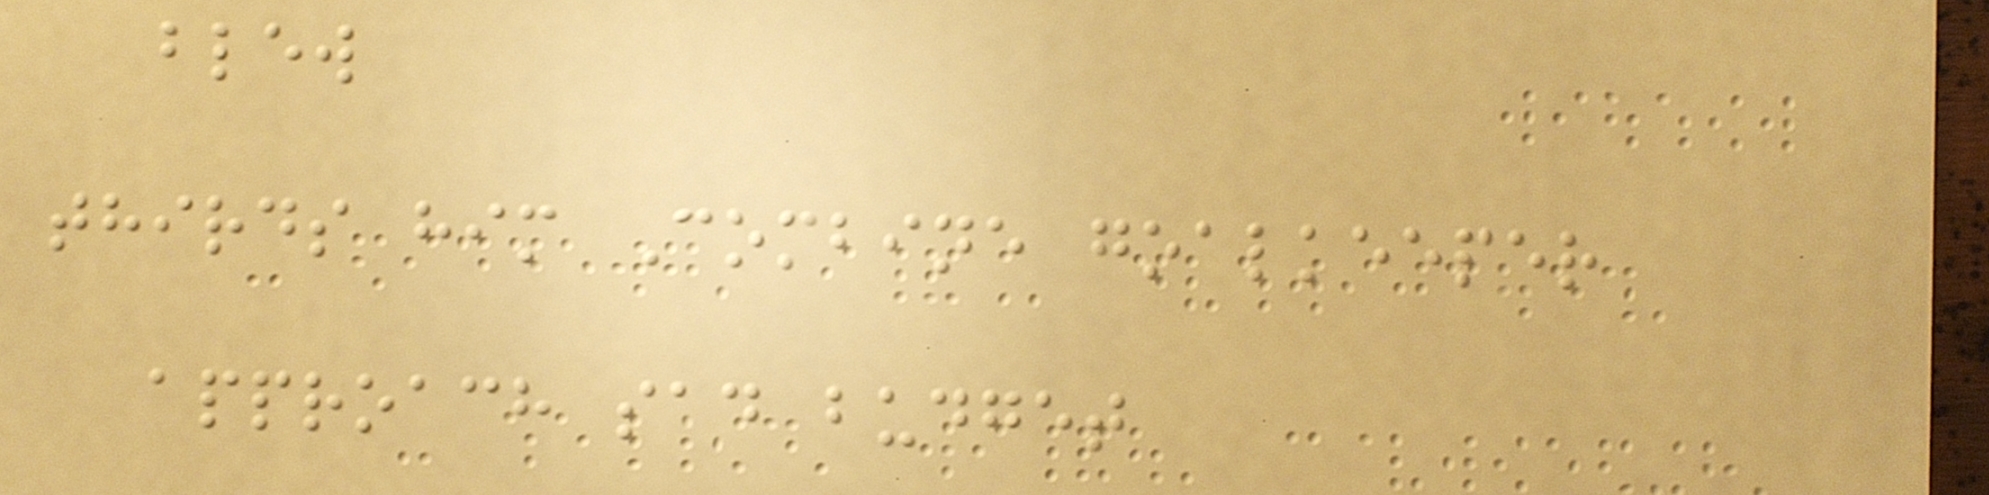blew
thirds him Combine goalkeeper
approach sad budget
